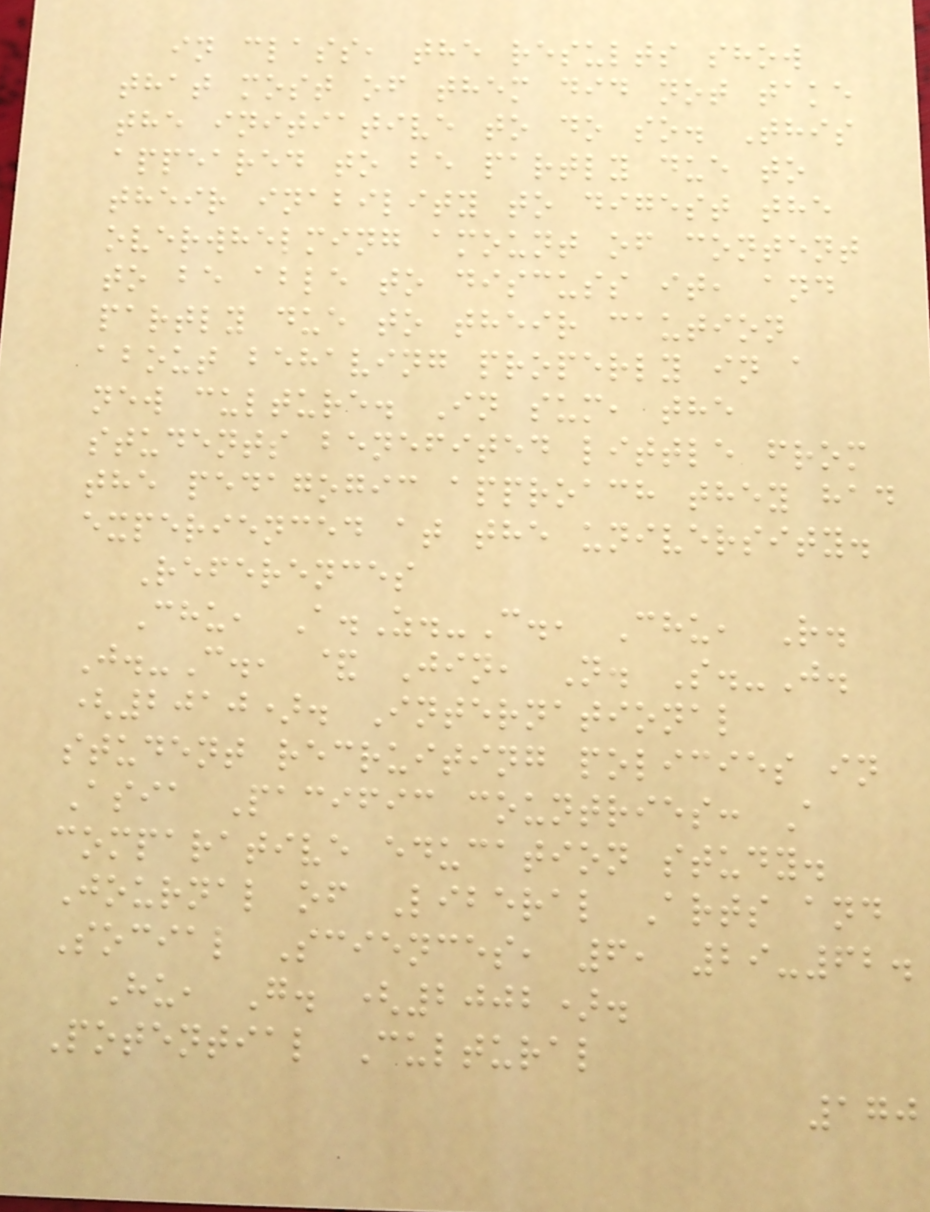in class, the results show
that most of them did not take
the initiative to do so. This
appeared to be partly due to
their inability to digest the
overwhelming amount of content
to be able to discuss it, and
partly due to their caution
about behaving properly in a
new culture. In sum, the
students benefited little from
the pedagogic approach they had
experienced at the university.
References
Chu, A.Z.-C., Chu, R.
J.-C., & Jin, N. S.-J.
(2010). International
student recruiting policies in
Asia Pacific countries: A
comparative education study.
Journal of Liberal Arts and
Social Sciences, 6, 29-62.
Hu, G. (2002).
Potential Cultural
170
